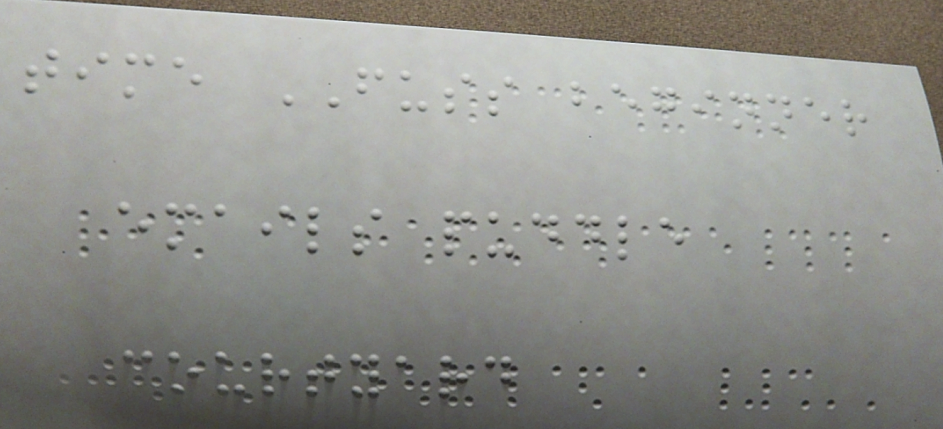time FUSS beginner
emails puddle
courtyard
